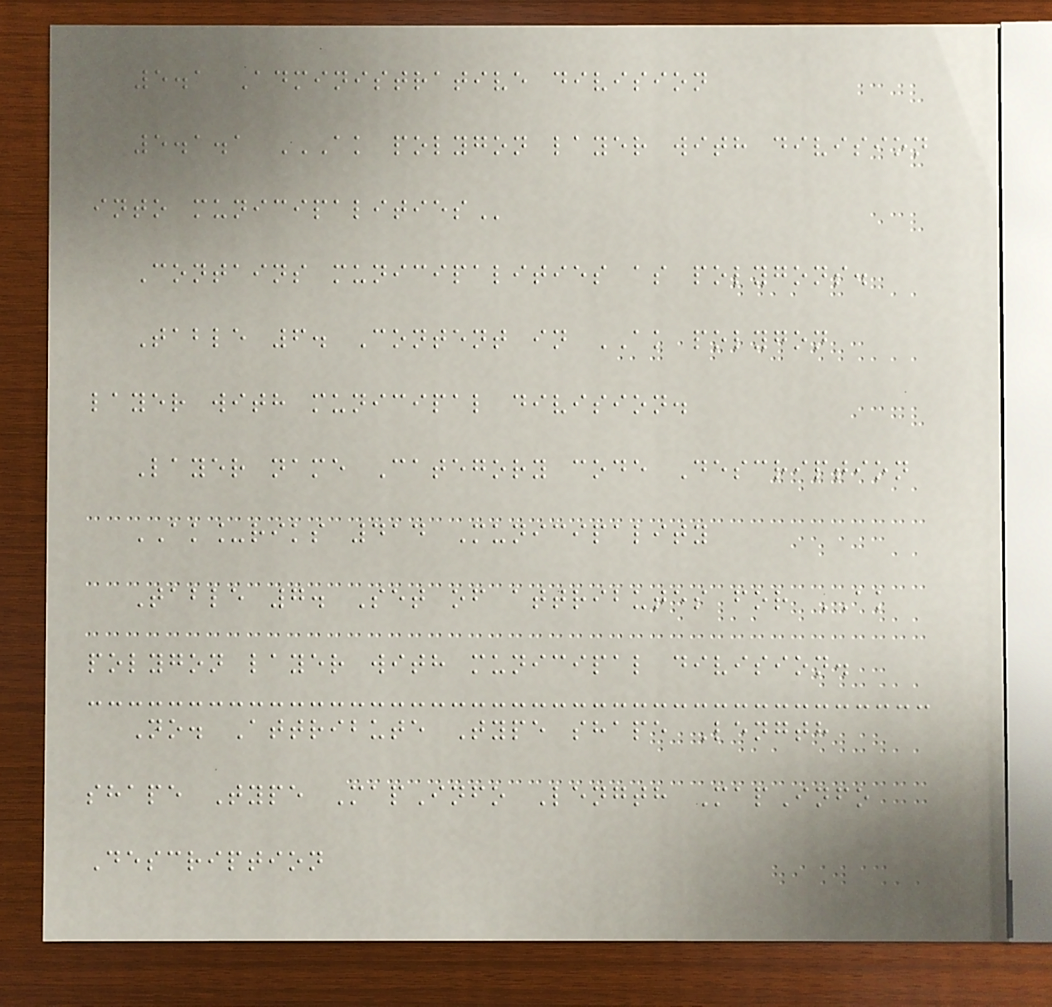5.1 Administrative division
5.1.1 AK POLYGON LAYER WITH DIVISION
INTO MUNICIPALITIES
Contains municipalities as polygons.
Table 6. Content in AK polygon
layer with municipal division.
Layer name Category code Description
AK_riks 414 Municipality
Table 7. Set of attributes for AK
polygon layer with municipal division.
No. Attribute Type shape Length
shape Type MapInfo Length MapInfo
Description
